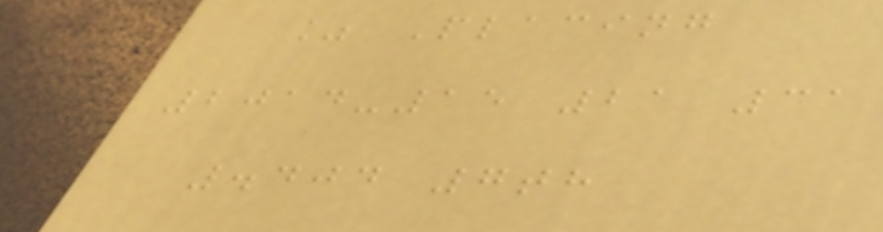% Placing
2014-15 21 31
.404 7th
